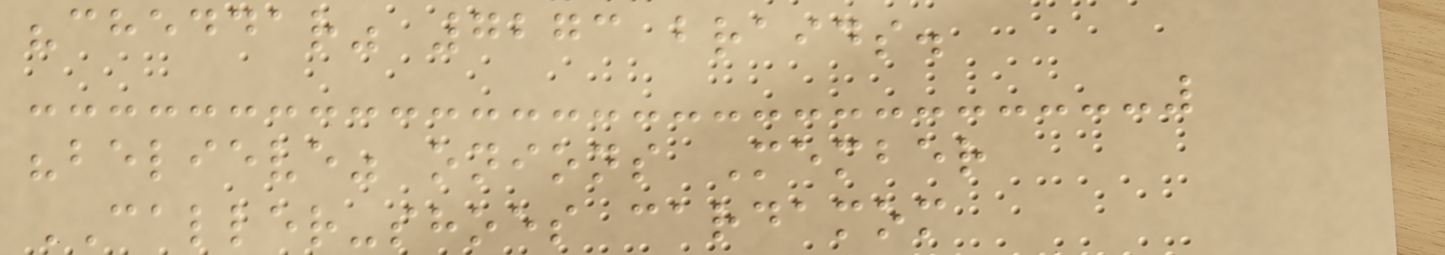"cheddar" 7273 braids.
"believe" onions Member
CALLER-shoes cardamom
